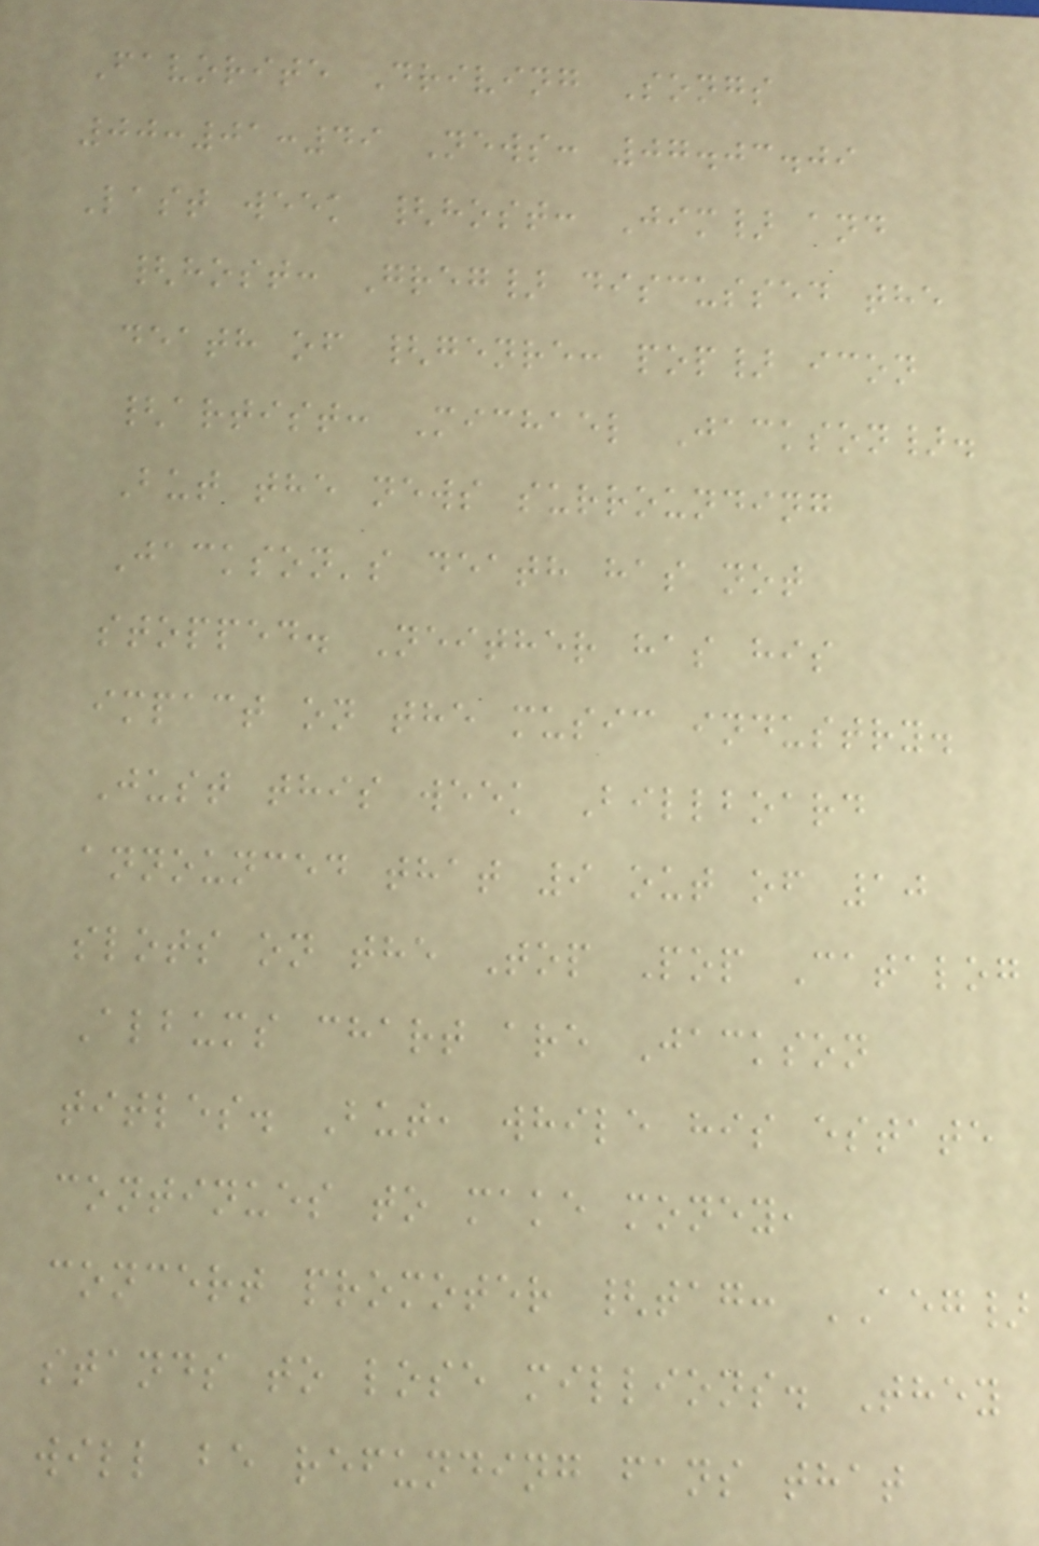Favorite Driving Songs
00:01:49 News: 07.03.09
Last week {host: Jim} and
{host: Greg} discussed the
death of {genre: pop} icon
{artist: Michael Jackson}.
But the news surrounding
Jackson's death has not
stopped. Neither has his
impact on the music industry.
Just this week Billboard
announced that 9 out of 10
slots on the Top Pop Catalog
Albums chart are Jackson
titles. But, while his estate
continues to make money,
concert promoter {tag: AEG}
stands to lose millions. They
will be refunding fans that
